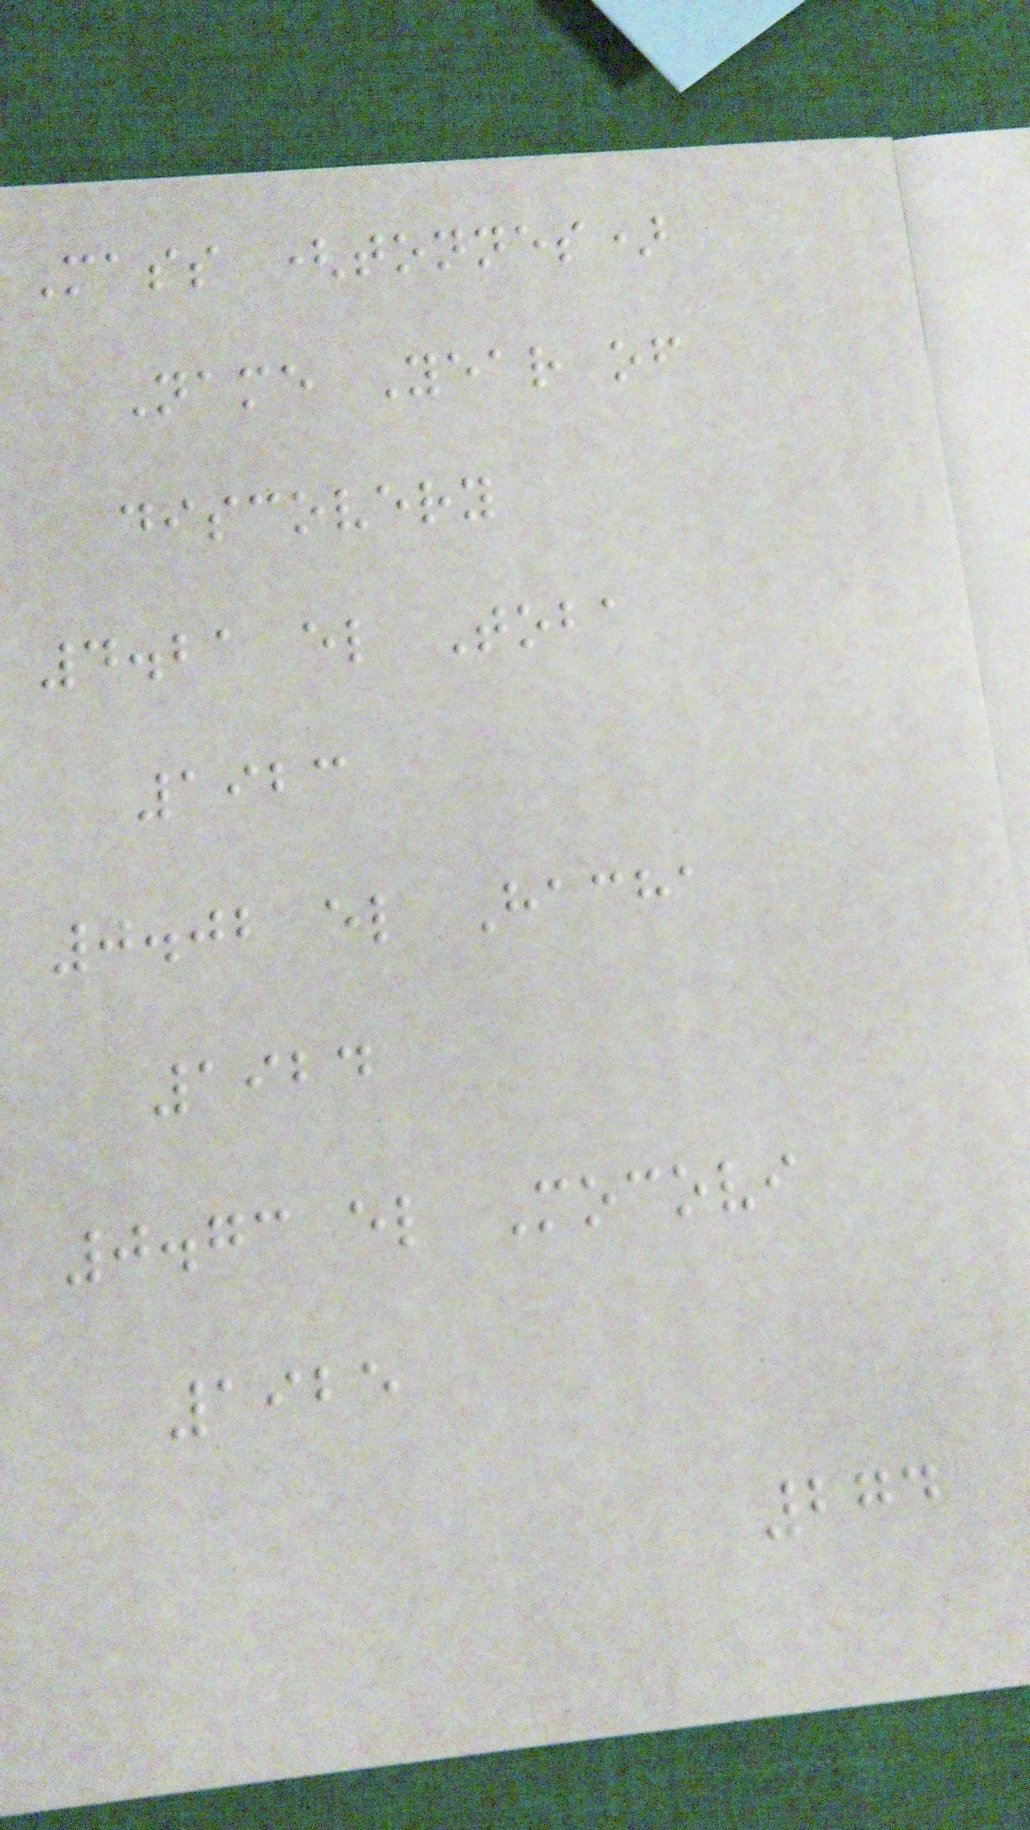Mass (tonnes)
Name Year of
discovery
4.21 el Toba
1923
0.02 el Hacha
1924
0.73 el Mocovi
1925
274
